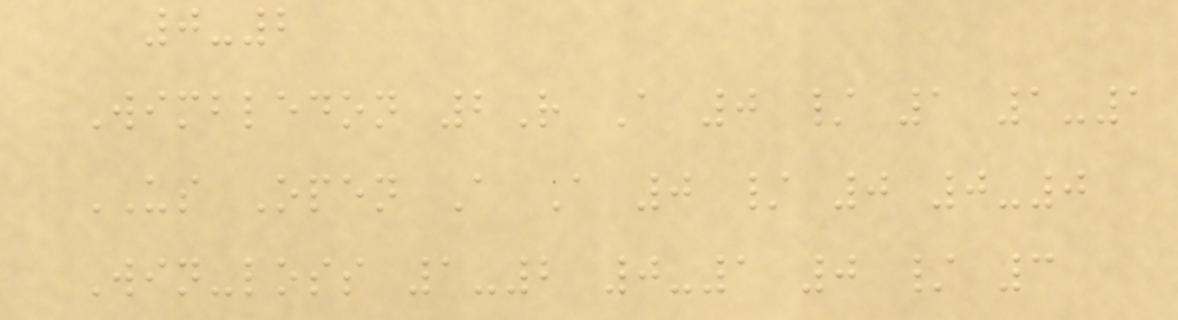0-2
Wimbledon 2R A 0 / 1 1-1
US Open A A 0 / 0 0-0
Win-loss 1-2 0-1 0 / 3
